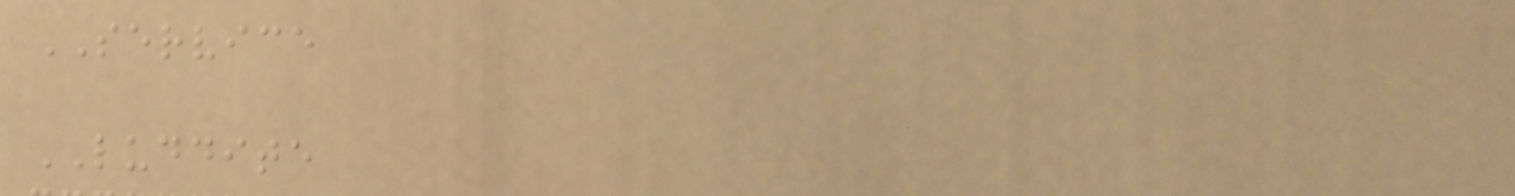SERVICE
LUDDITE
